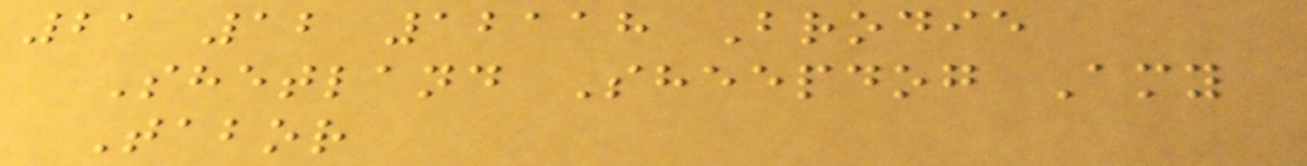21 12 12118 Brodie
Shetland Sheepdog Amy
Tabor
